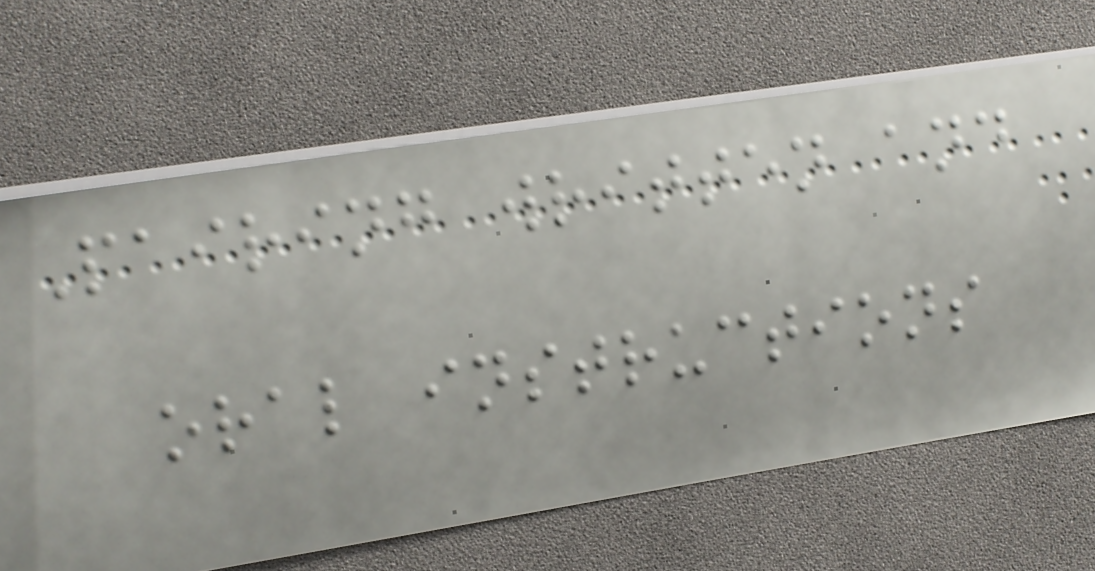Pairing written and
oral instructions
